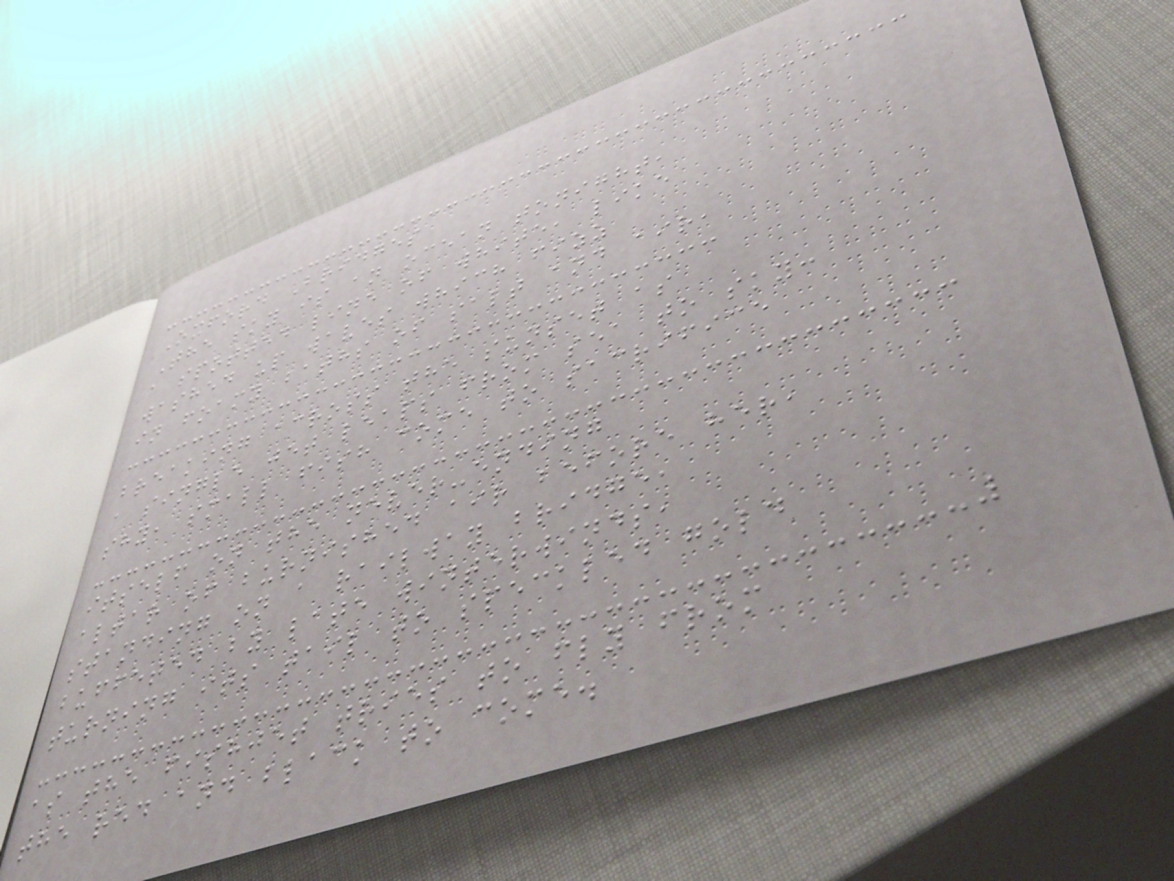Oxford Bridges
The sky is an ocean tonight,
a spotted line of white, like
washed up waves which fizz
in foamy baths of salt and air,
breaking across the sunset as
a single jet leaps from sea to sky:
shy, small fish come to sacrifice
itself on the never-ending
altar of burnished air before her,
standing on a railway bridge,
buffeted by late winterwinds,
turning its tail to speckled gold
as the fishjet tries to fly from
the red and black to come.
